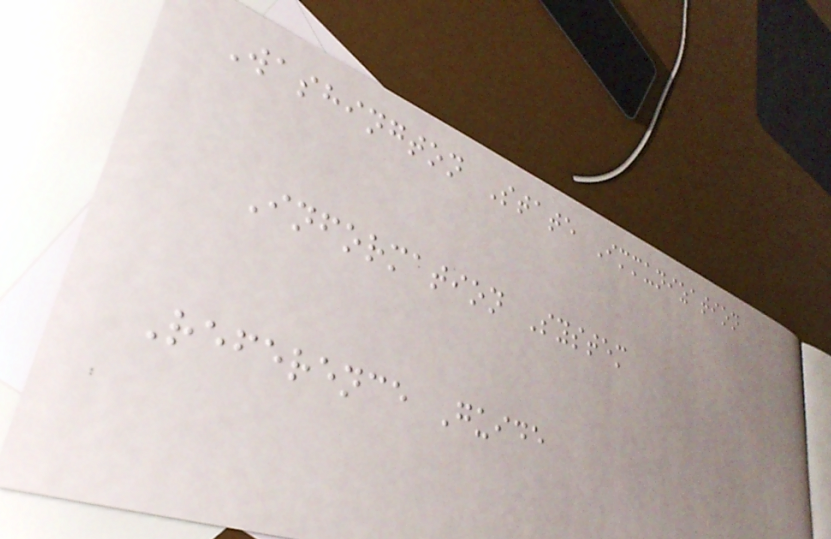Washington State Immunization
Information System
Reference Guide
